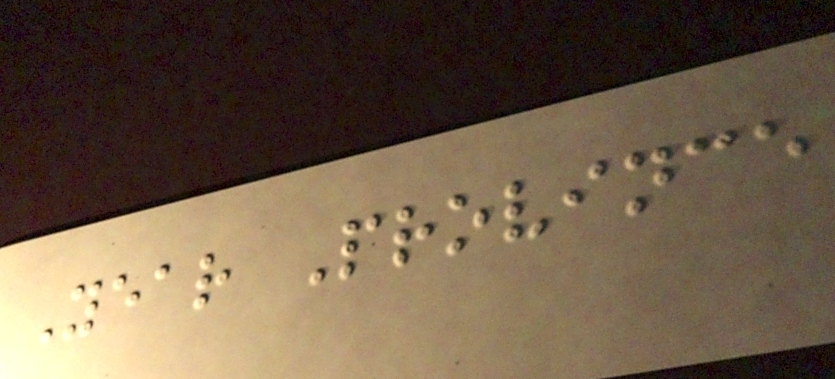Year Province
